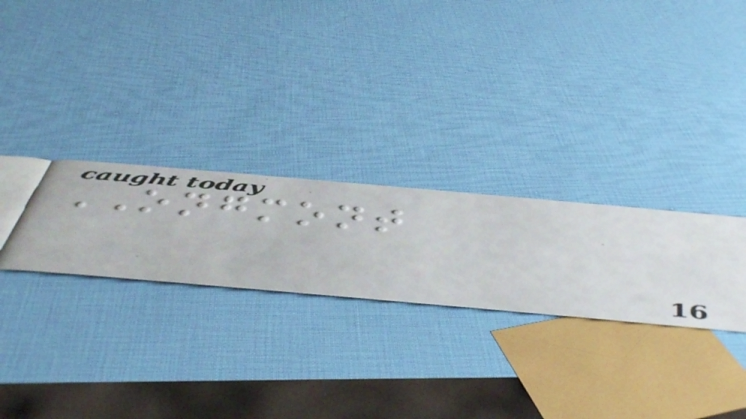ONGMONT
